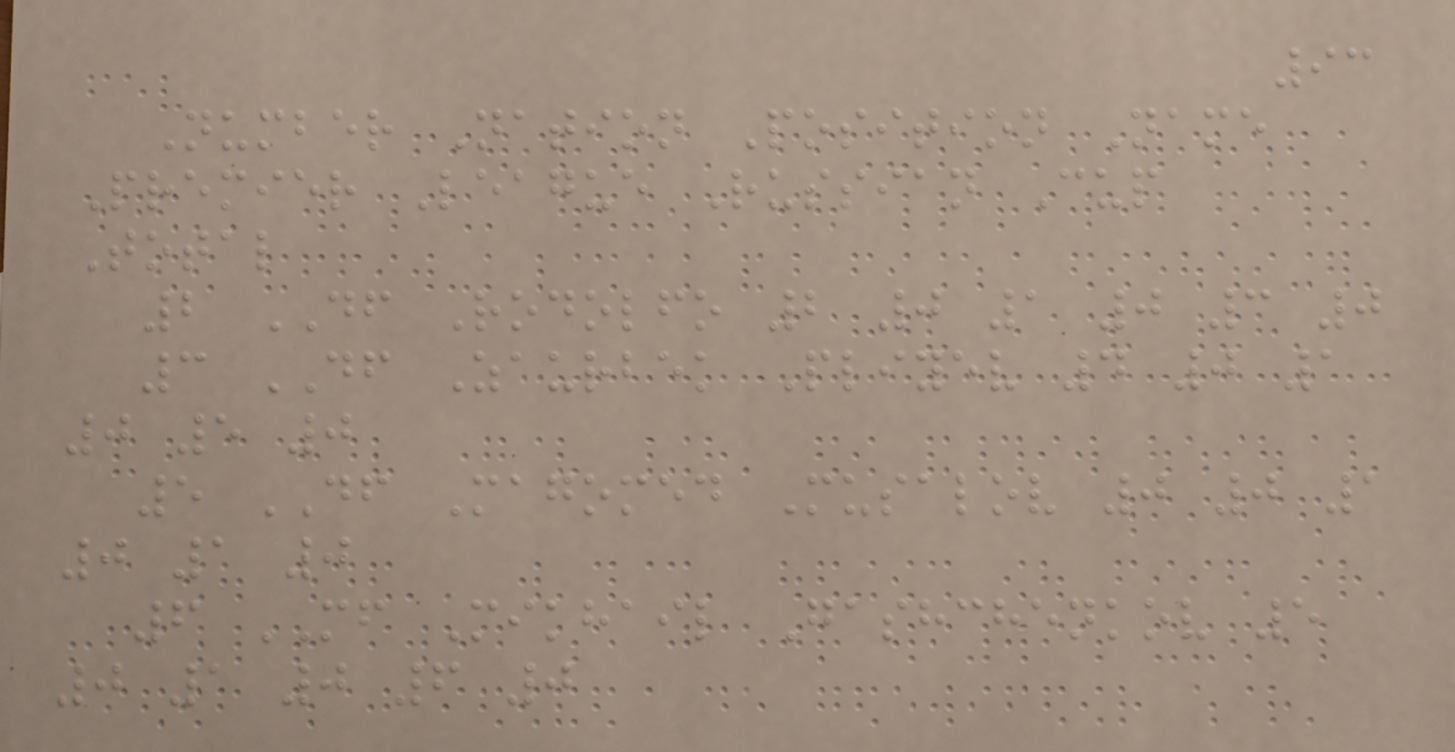93
Number Nation Position Name
Premier League Russian Cup
Total
2 DF Rodolfo 2 0 1 0 3 0
3 DF Zaurbek Pliyev 4 0 1
0 5 0
5 DF Magomed Musalov 0 0 1
0 1 0
6 MF Mikhail Gashchenkov 5
0 1 0 6 0
